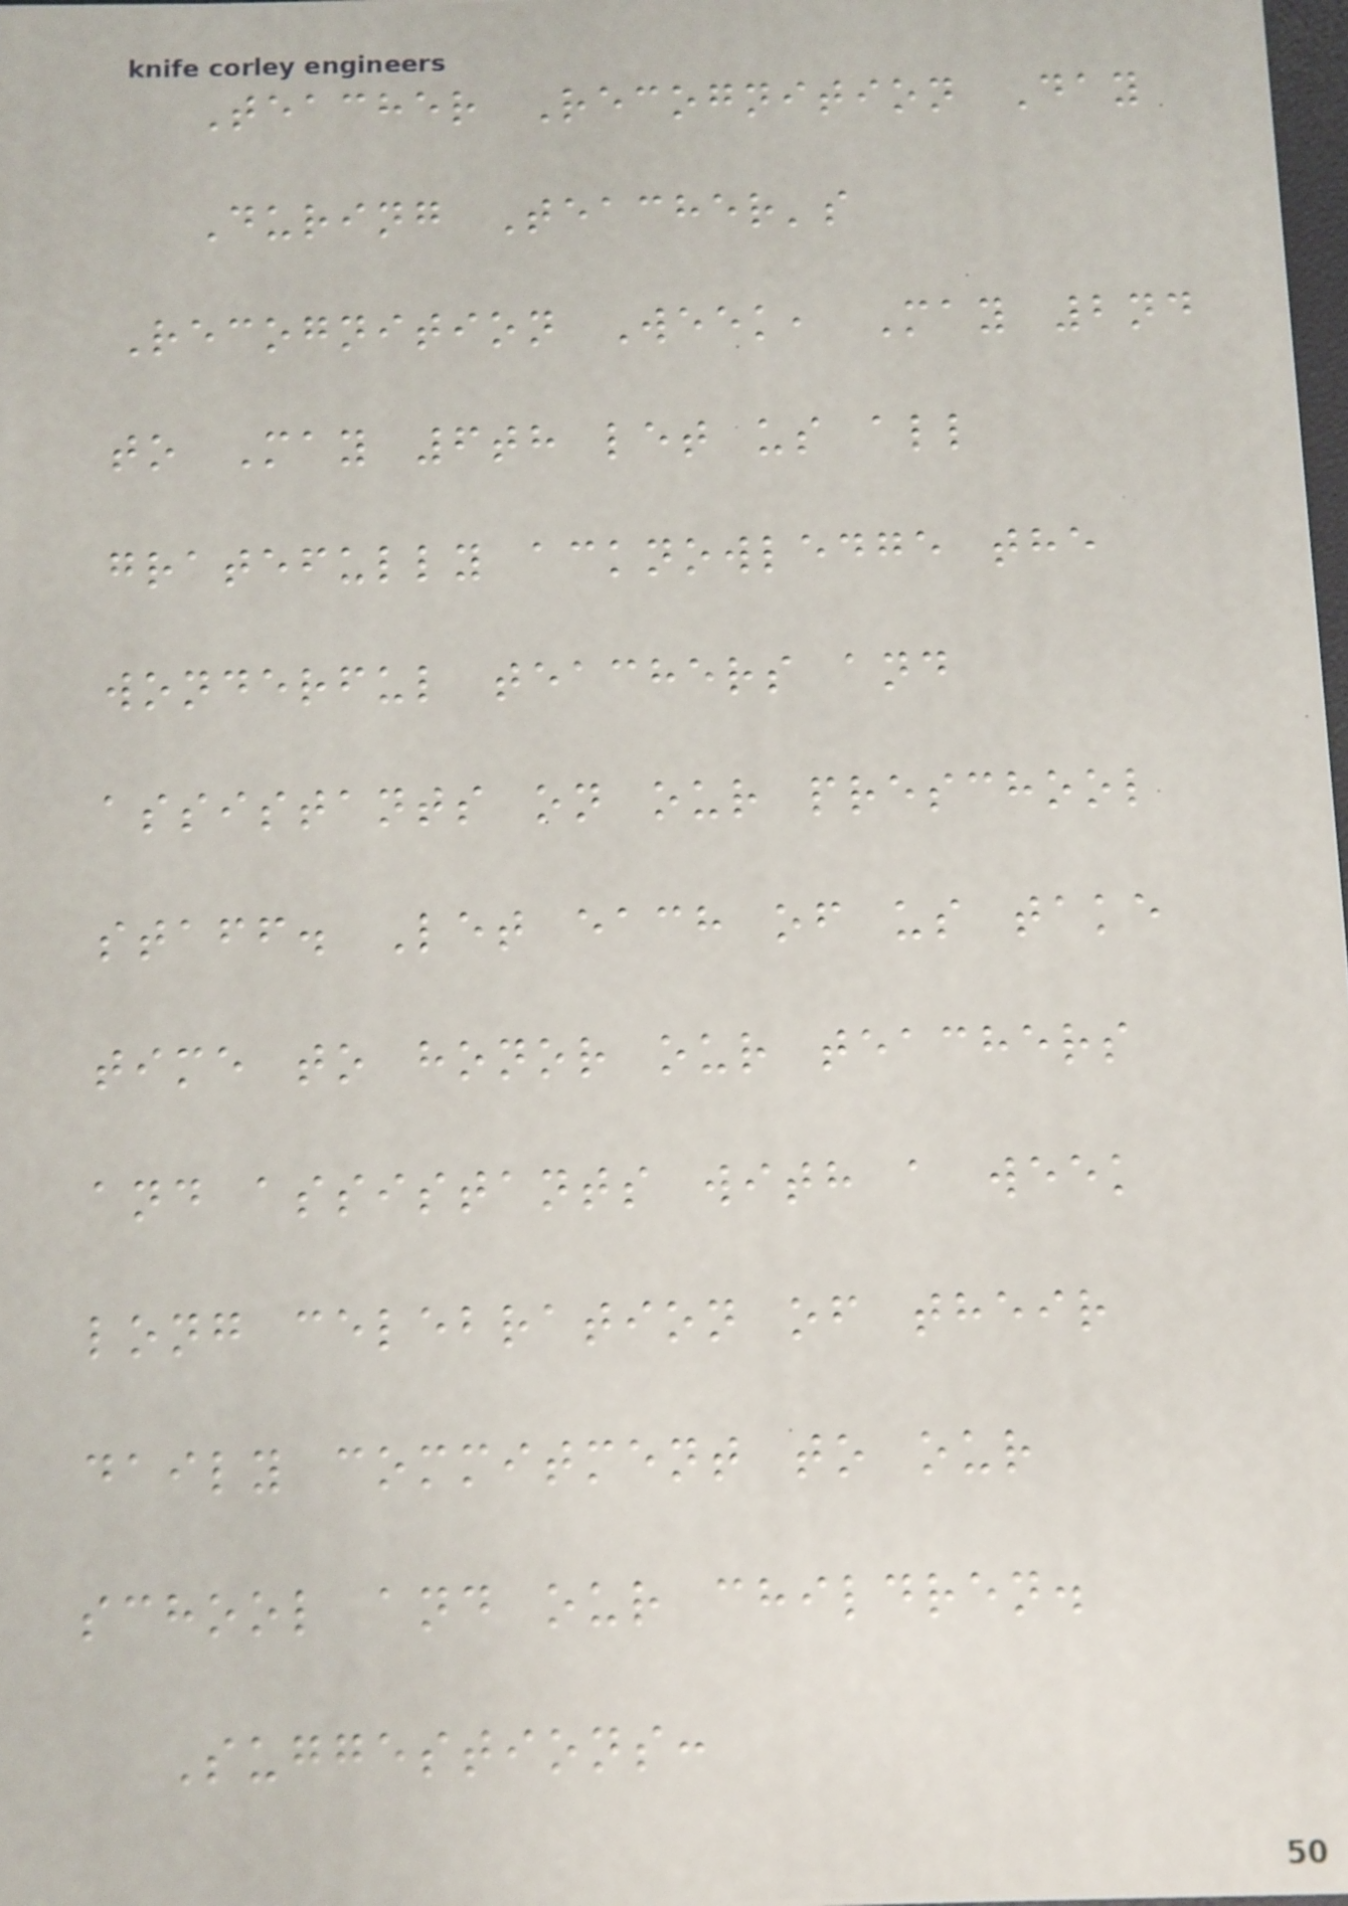Teacher Recognition Day
During Teacher's
Recognition Week, May 2nd
to May 6th let us all
gratefully acknowledge the
wonderful teachers and
assistants on our preschool
staff. Let each of us take
time to honor our teachers
and assistants with a week
long celebration of their
daily commitment to our
school and our children.
Suggestions:
